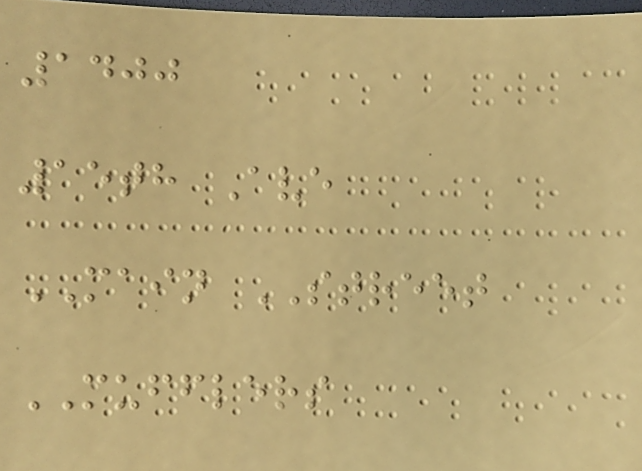1400
15th Ave
MAIN STREET
MUFFLERS
